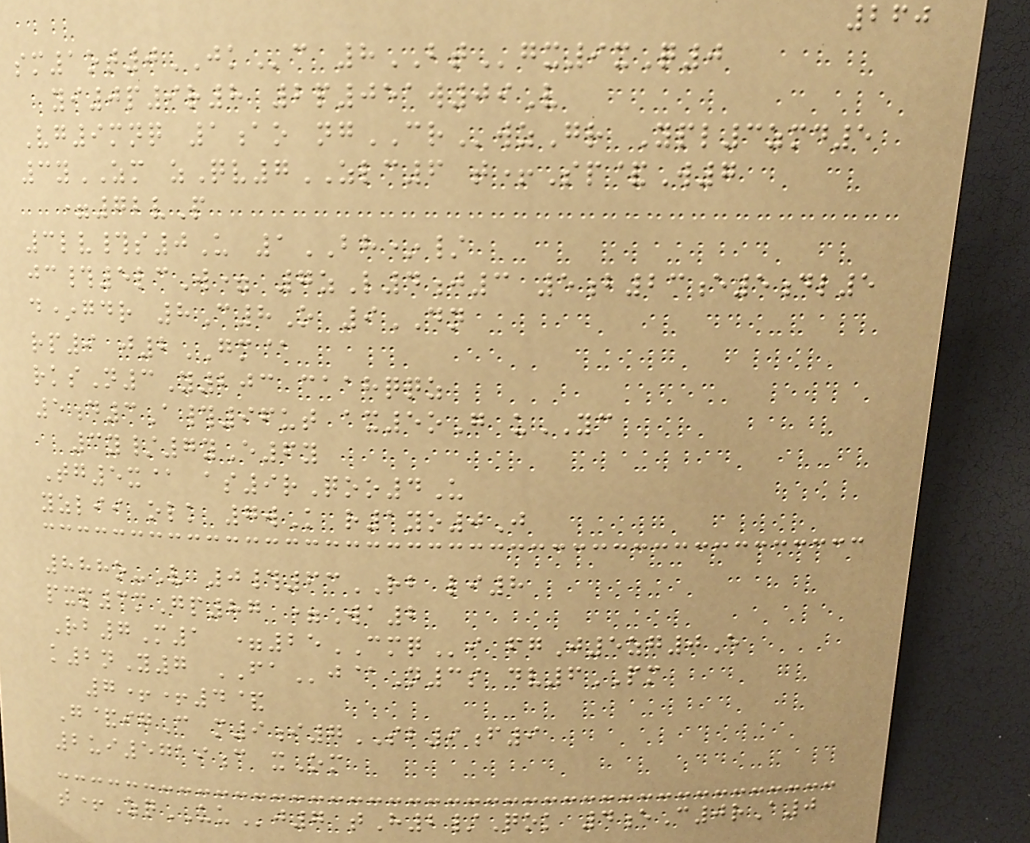260
sm1ot0JKc 8BTgx9xQ0
yi0p9r8 2p051w09V
Vg9mnq 1ao ngCRwzGr Ypl3zmd5
3yZM zQv7ZLC6 t+Sp&W7
=72vP
3lv#s0U 1BH*/
jc#5lcW= 7zL4j3 5b23e5dl5
d*gdr 8C8O 9DN
rp9 j2GM@
rksN3Y203 caahqqz
5d3A#96ut ax5oG uYC
3y/7yE6y
Tg5x@ as9rQoo4U
yzlii olk 7wK r1yo0J
888o-V 0#63RB li8
pxp3mGp87 =Wa2
Rb7M1 =25CMQi fgJ5zg0E
k2nY7 FAj@N3s dv6PM
7++4&
G&igC m9i7SB9f9
2ui5719c xOm
t+ZqUUj7 tH2/Qok 4eC0rA0
